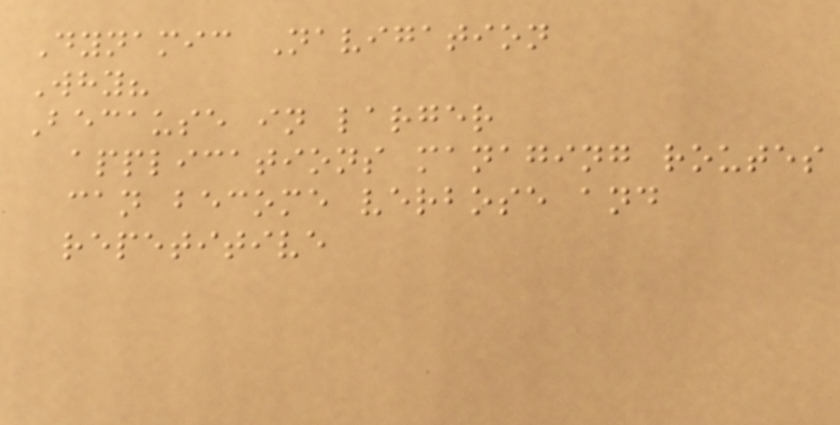Dynamic Navigation
Why?
Because in larger
applications managing routes
can become verbose and
repetitive
